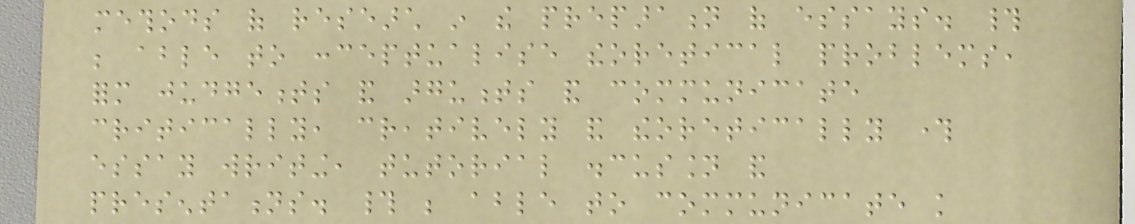methods of research in the preparation of essays. #
be able to conceptualise theoretical problems,
form judgements and arguments and communicate
critically, creatively and theoretically through
essay writing, tutorial discussion and
presentations. # be able to communicate knowledge
